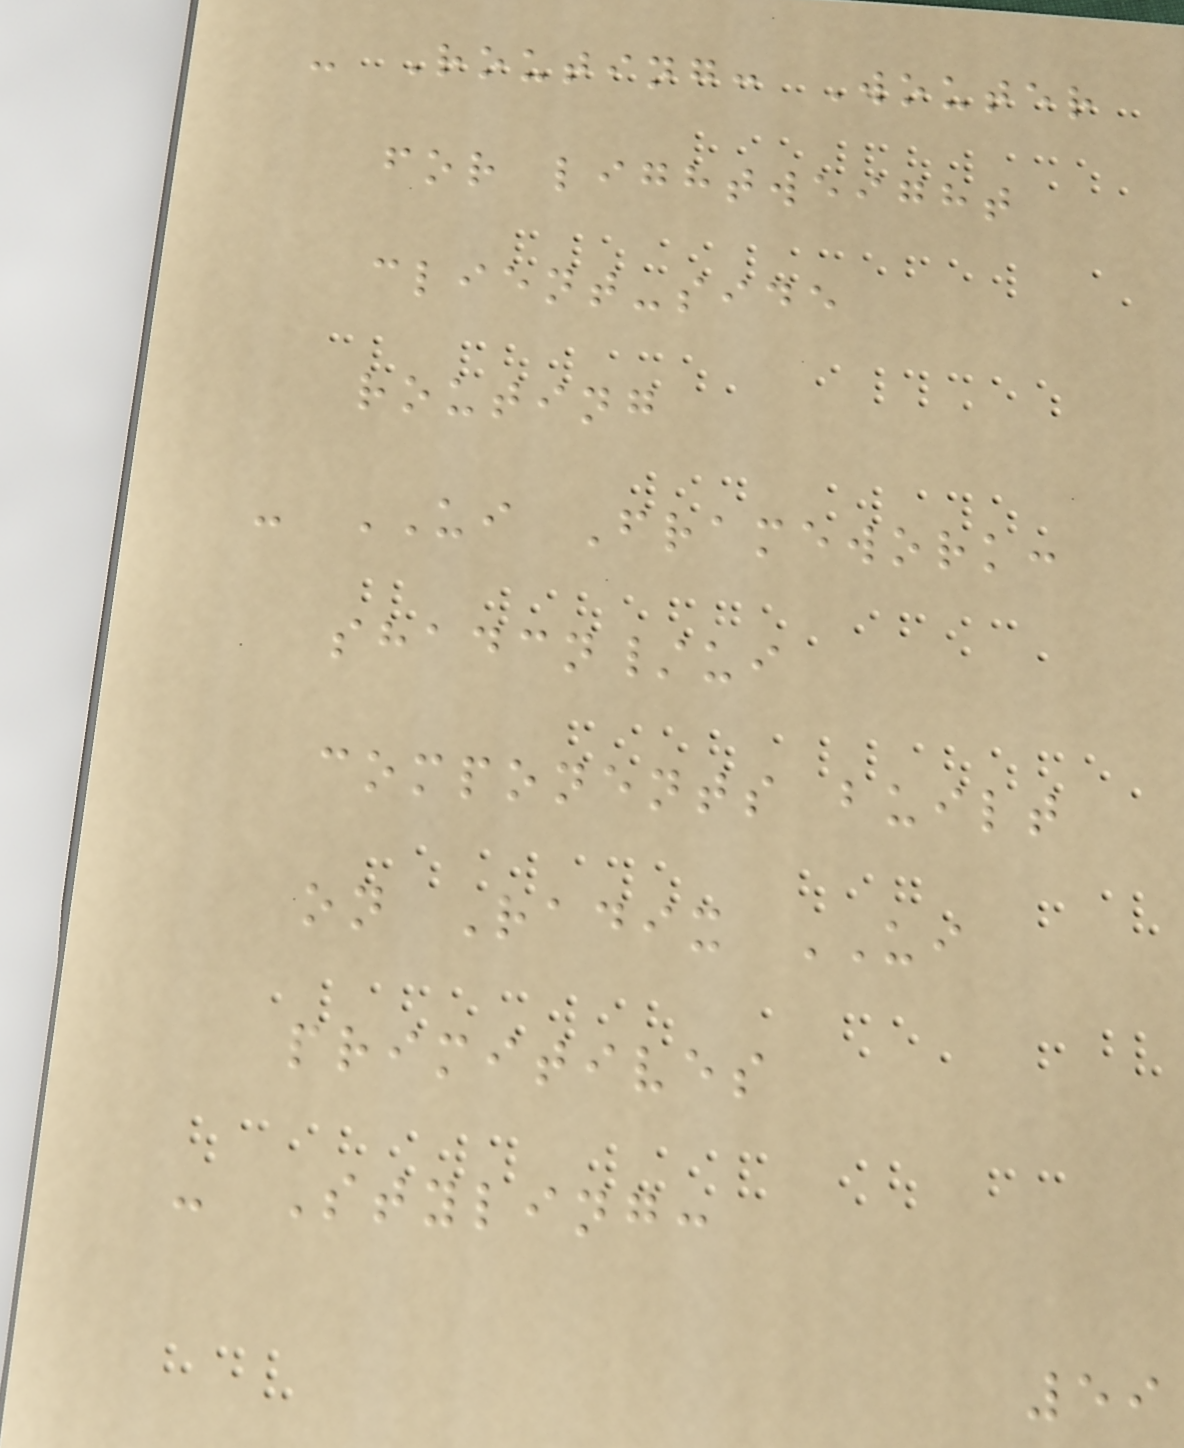- Routing: Wouter
for lightweight
client-side
routing
- UI Framework:
shadcn/ui
components built
on Radix UI
primitives
- Styling:
59
